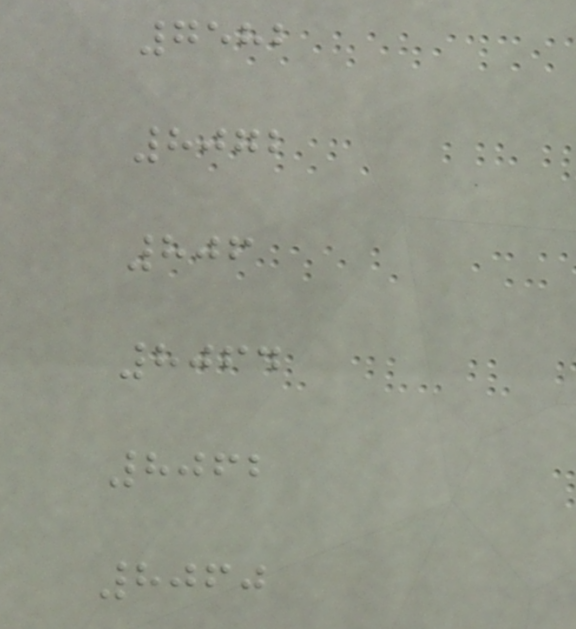7582
8072
806
8064
8062
8060
